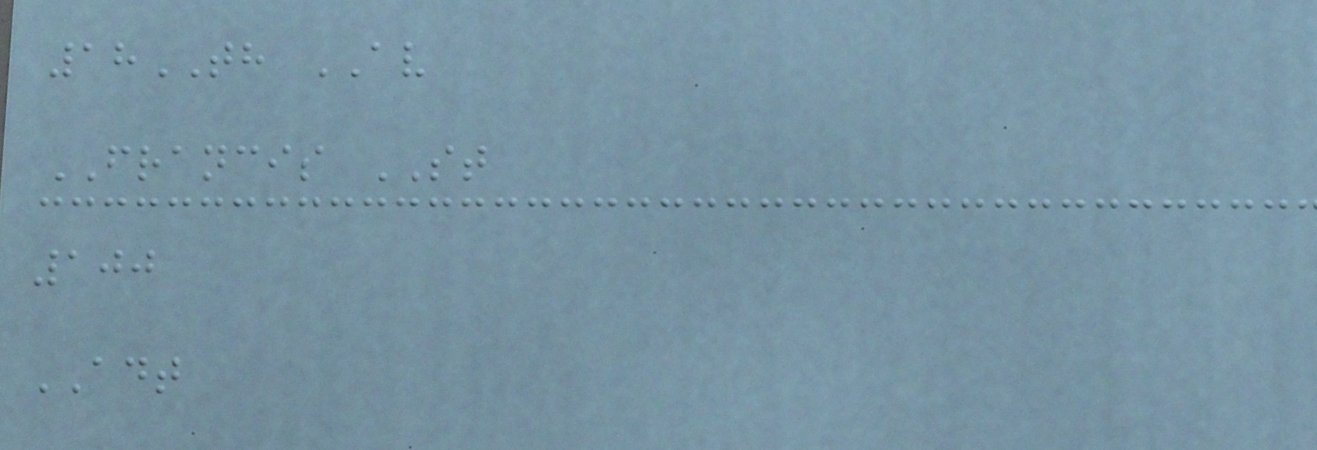18TH AV
FRANCIS ST
100
ADT
